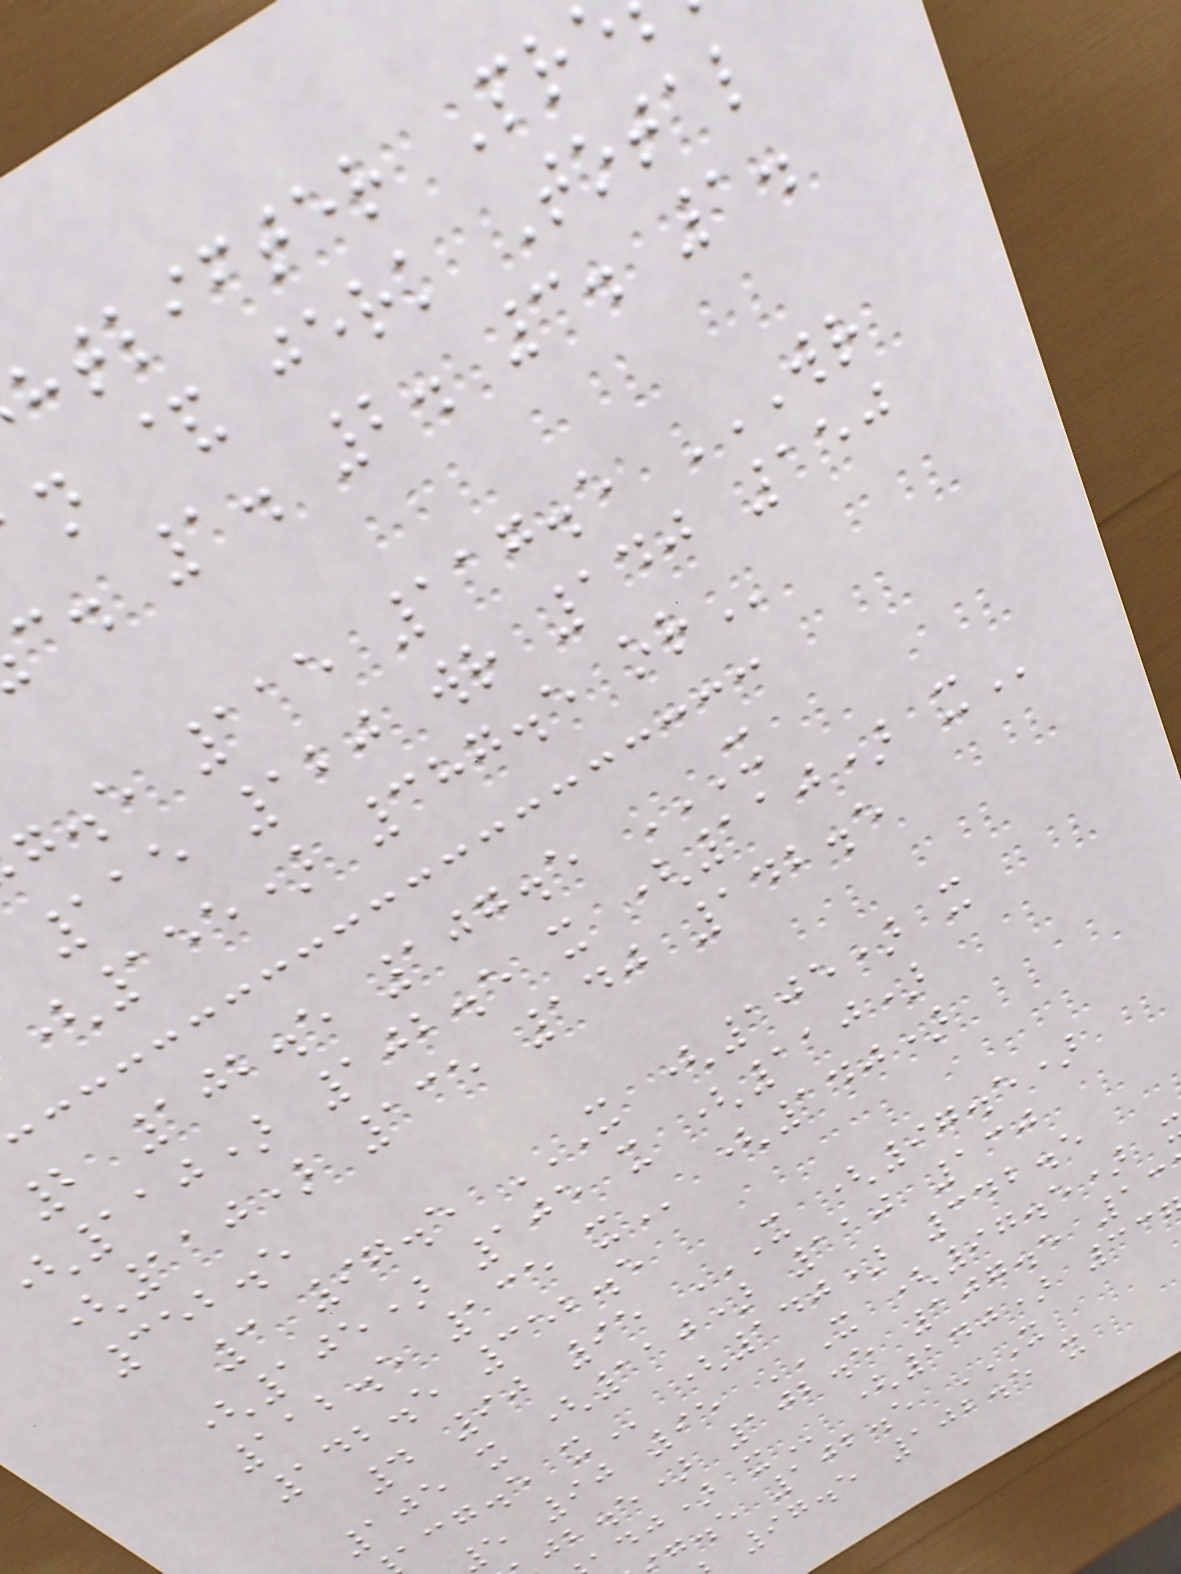htlifter Pr
n & jerk Total
c. 1. 2. 3. 1.
115 120 wr 140 150
(155) 387.5
2 102.5 107.5 X
110) 102.5 x (110)
(110) 135 140 142.5
352.5
3 97.5 X (105) X
(105) 105 x (110)
112.5 135
142.5 352.5
4 90 95 X (97.5)
105 x (110) 110 130
jb.e) 102.5 107.5 13
97.5 102.5 x
